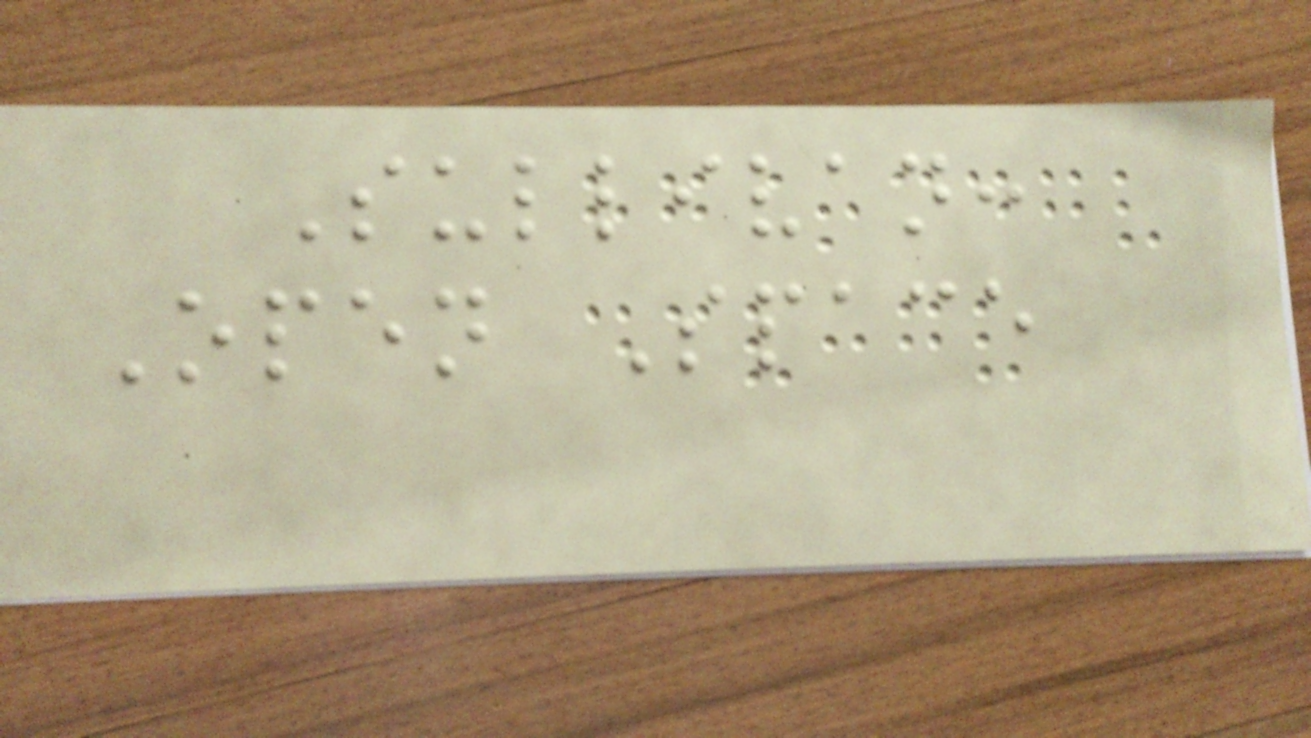Sullivan:
Open Space
